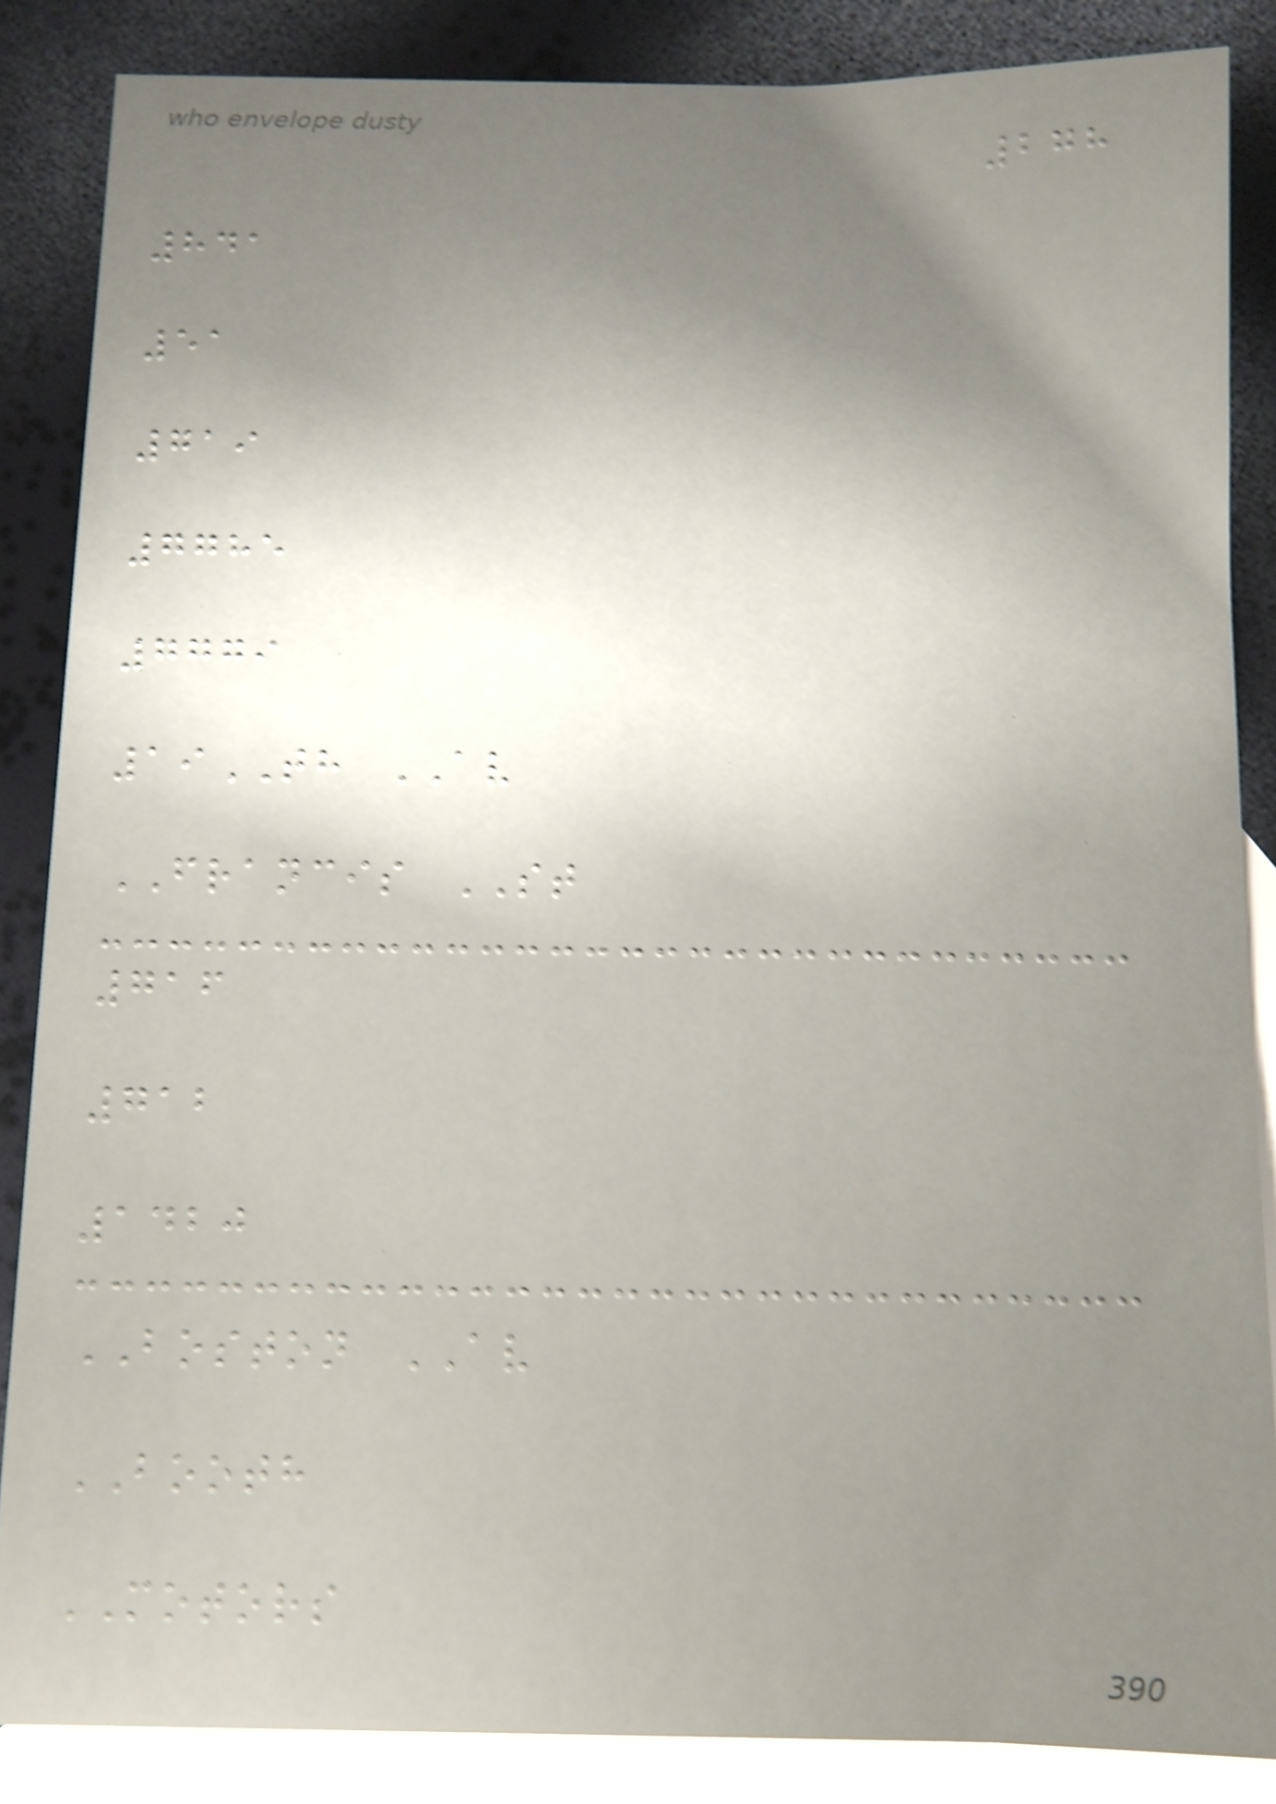278
841
51
719
7785
7779
19TH AV
FRANCIS ST
716
712
1420
BOSTON AV
BOOTH
MOTORS
